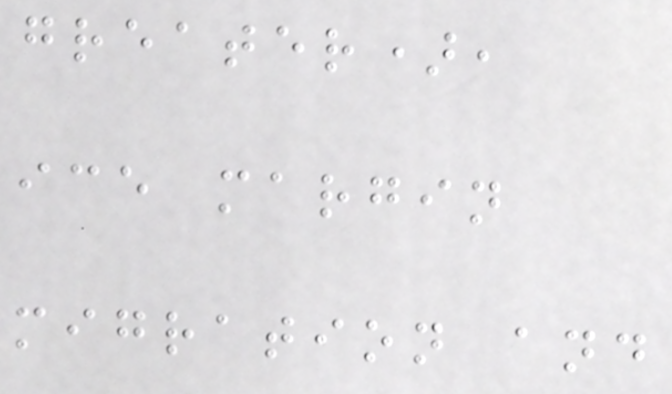greater),
ice margin
migration and
